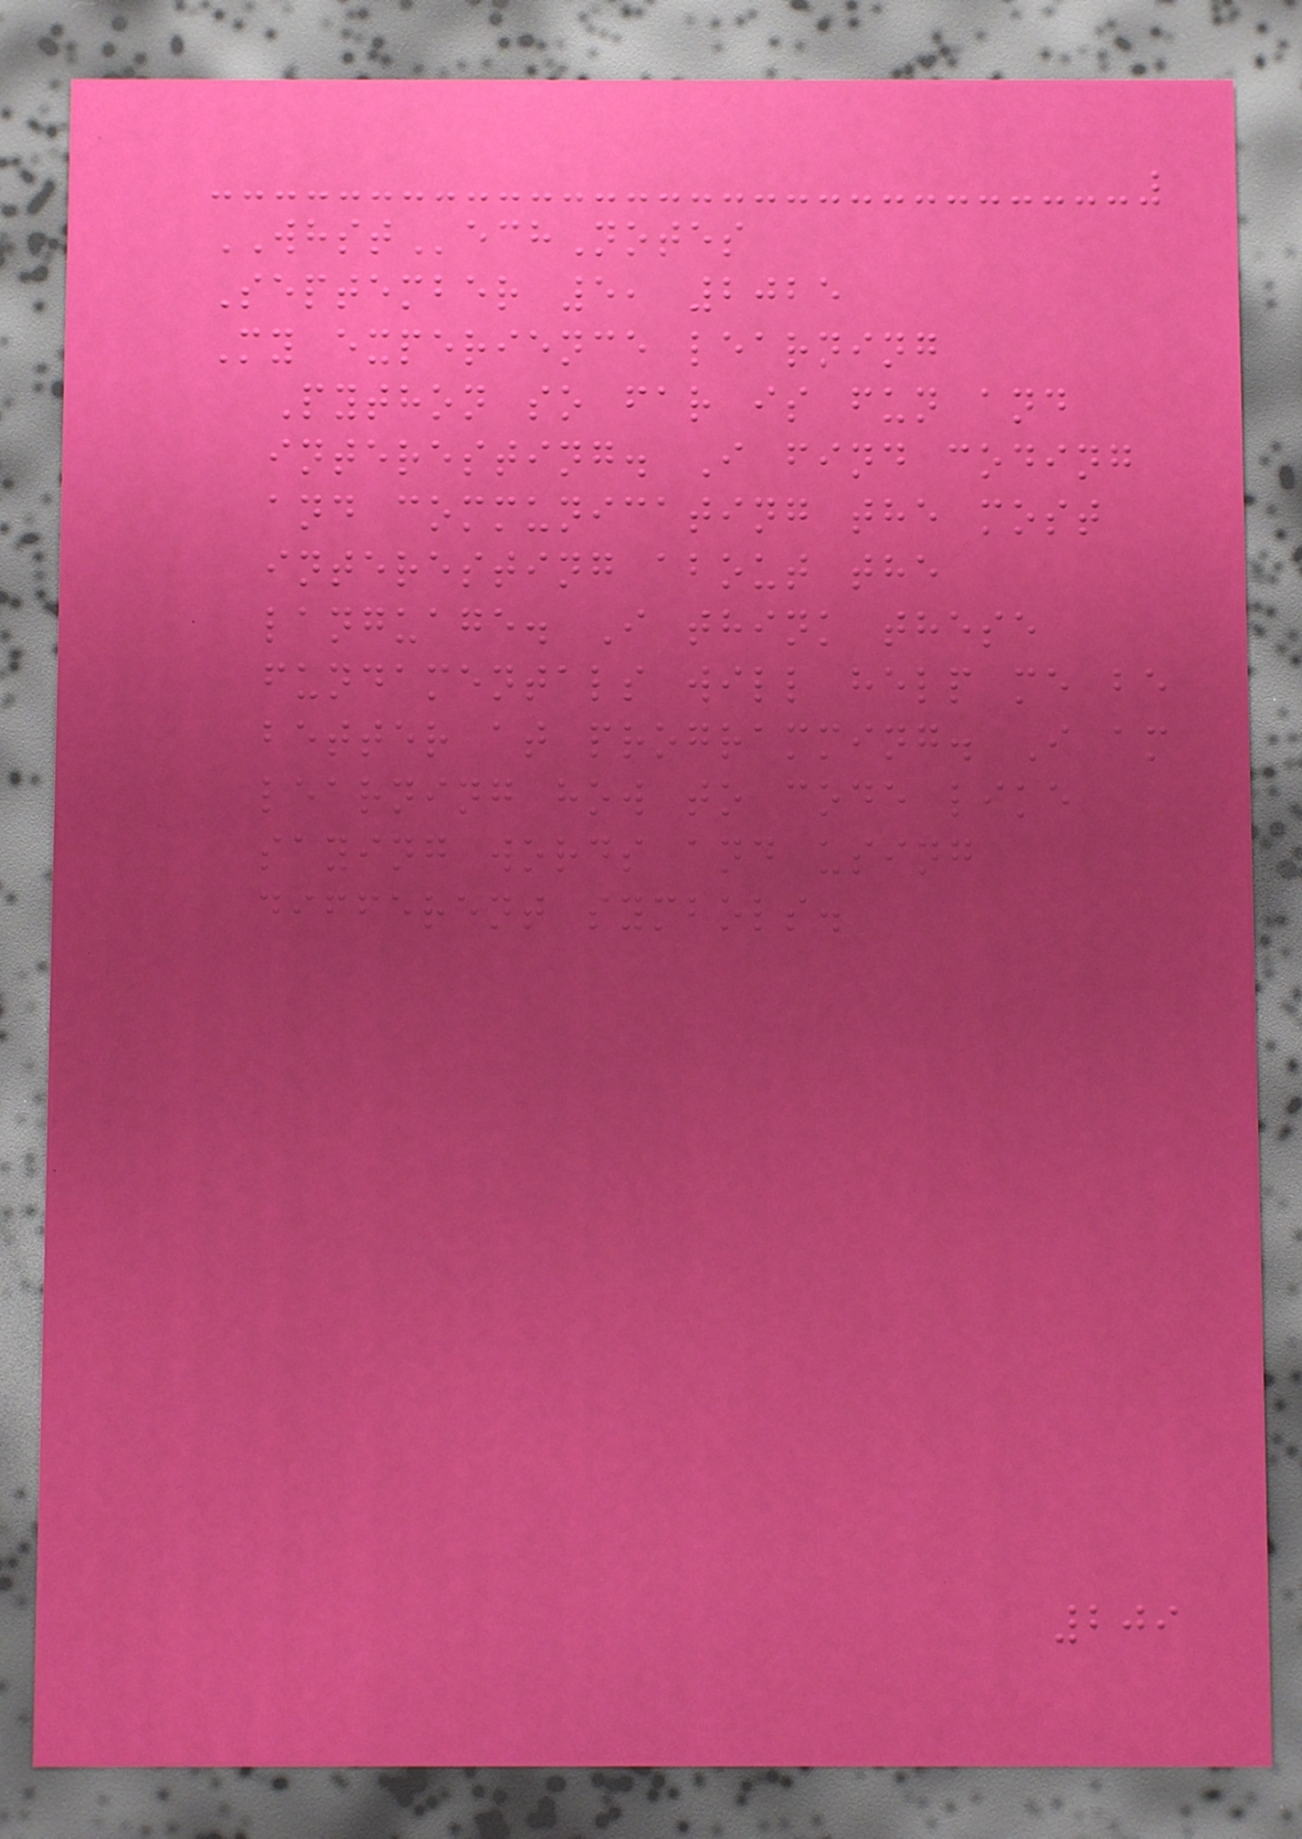WHSTechNotes
September 5, 2025
My experience learning
Python so far is fun and
interesting. I find coding
and communicating the most
interesting about the
language. I think these
fundamentals will help me be
better at programming. I am
learning how to code like
saying words and using
different symbols.
209
